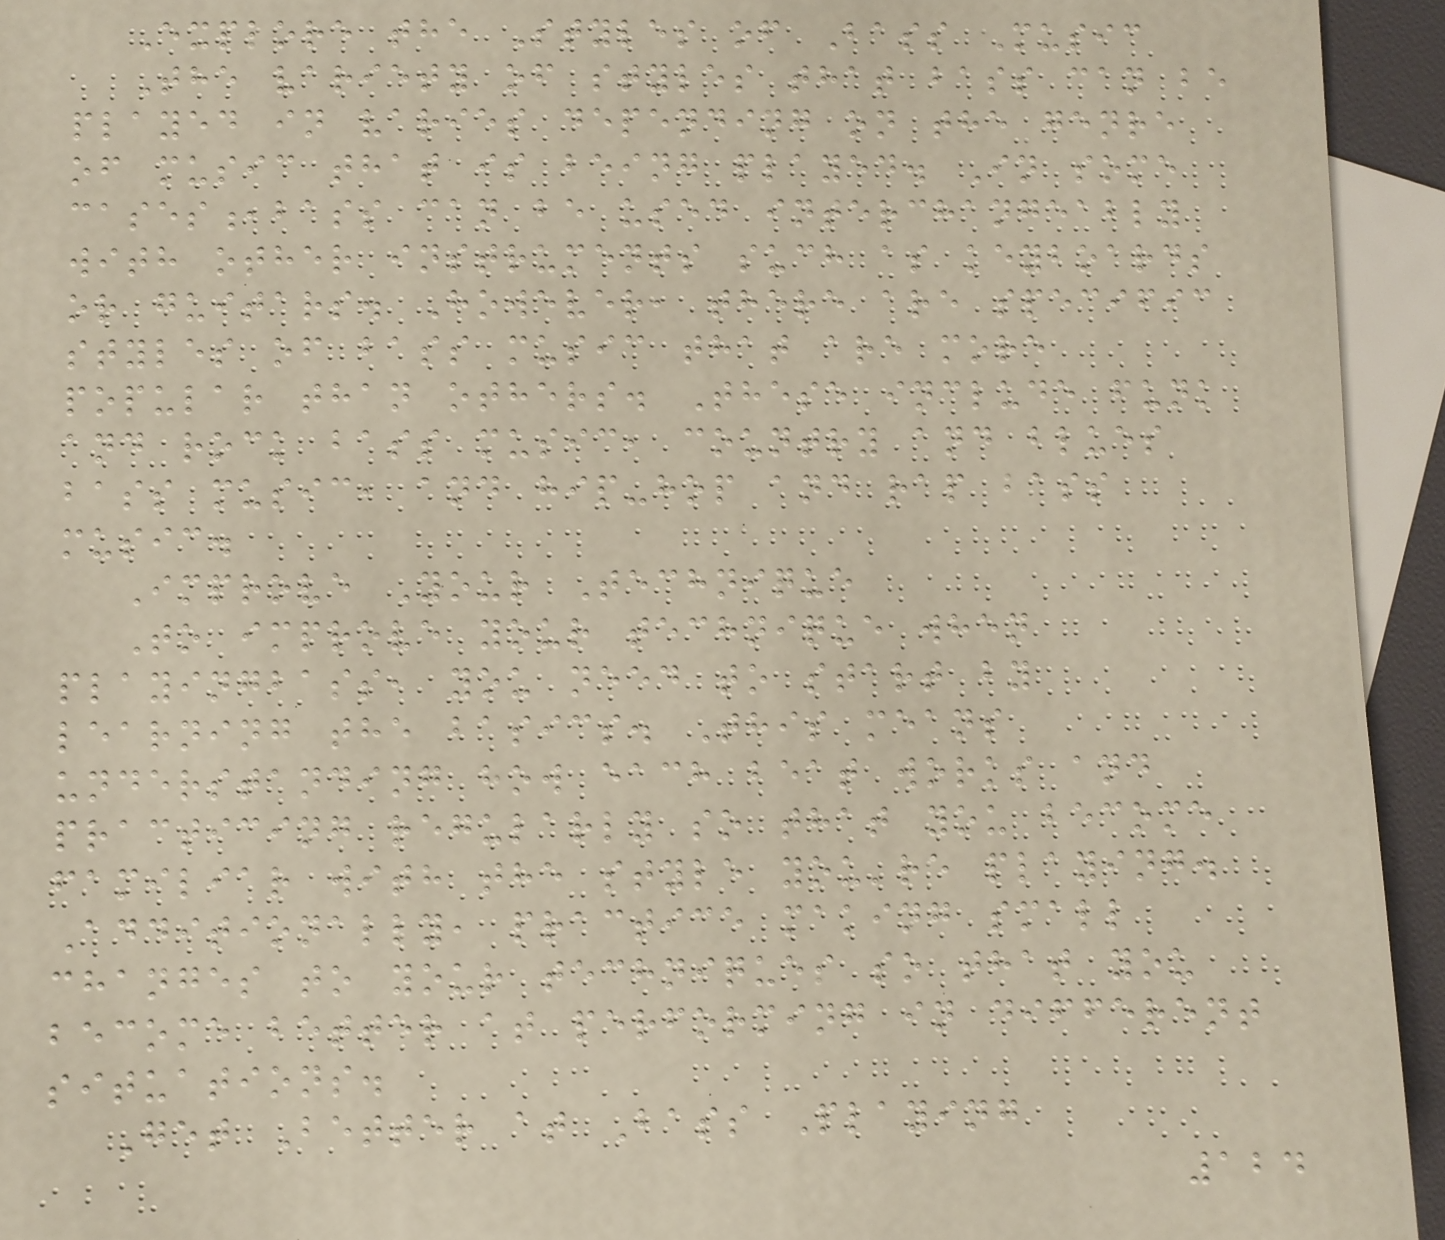Explore the Styles of Bass Music
The variety of styles that bass can be
played in varies depending on the genre
of music that is being played. In some
cases,bass can be used interchangeably
with other instruments such as keyboards
or guitars. However, there are specific
styles of bass music that are more
popular than others. These include funk
and rock bass music, country and blues
bass music, and hip-hop and rap bass
music.
Improve Your Technique
To improve your technique when
playingbass, you need to start by
learning the basics. This means
understanding how each beat works and
practicing regularly so that you become
familiar with the style you're playing.
Additionally, practice making small
changes to your techniques so that you
become better at performing in different
situations.
Get Better at Bass Playing
124
